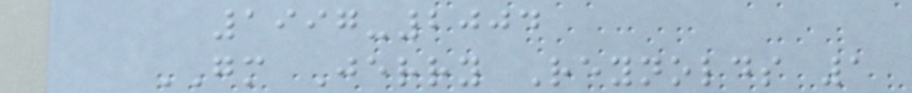1997-2004
GM Jerry Reynolds 1
